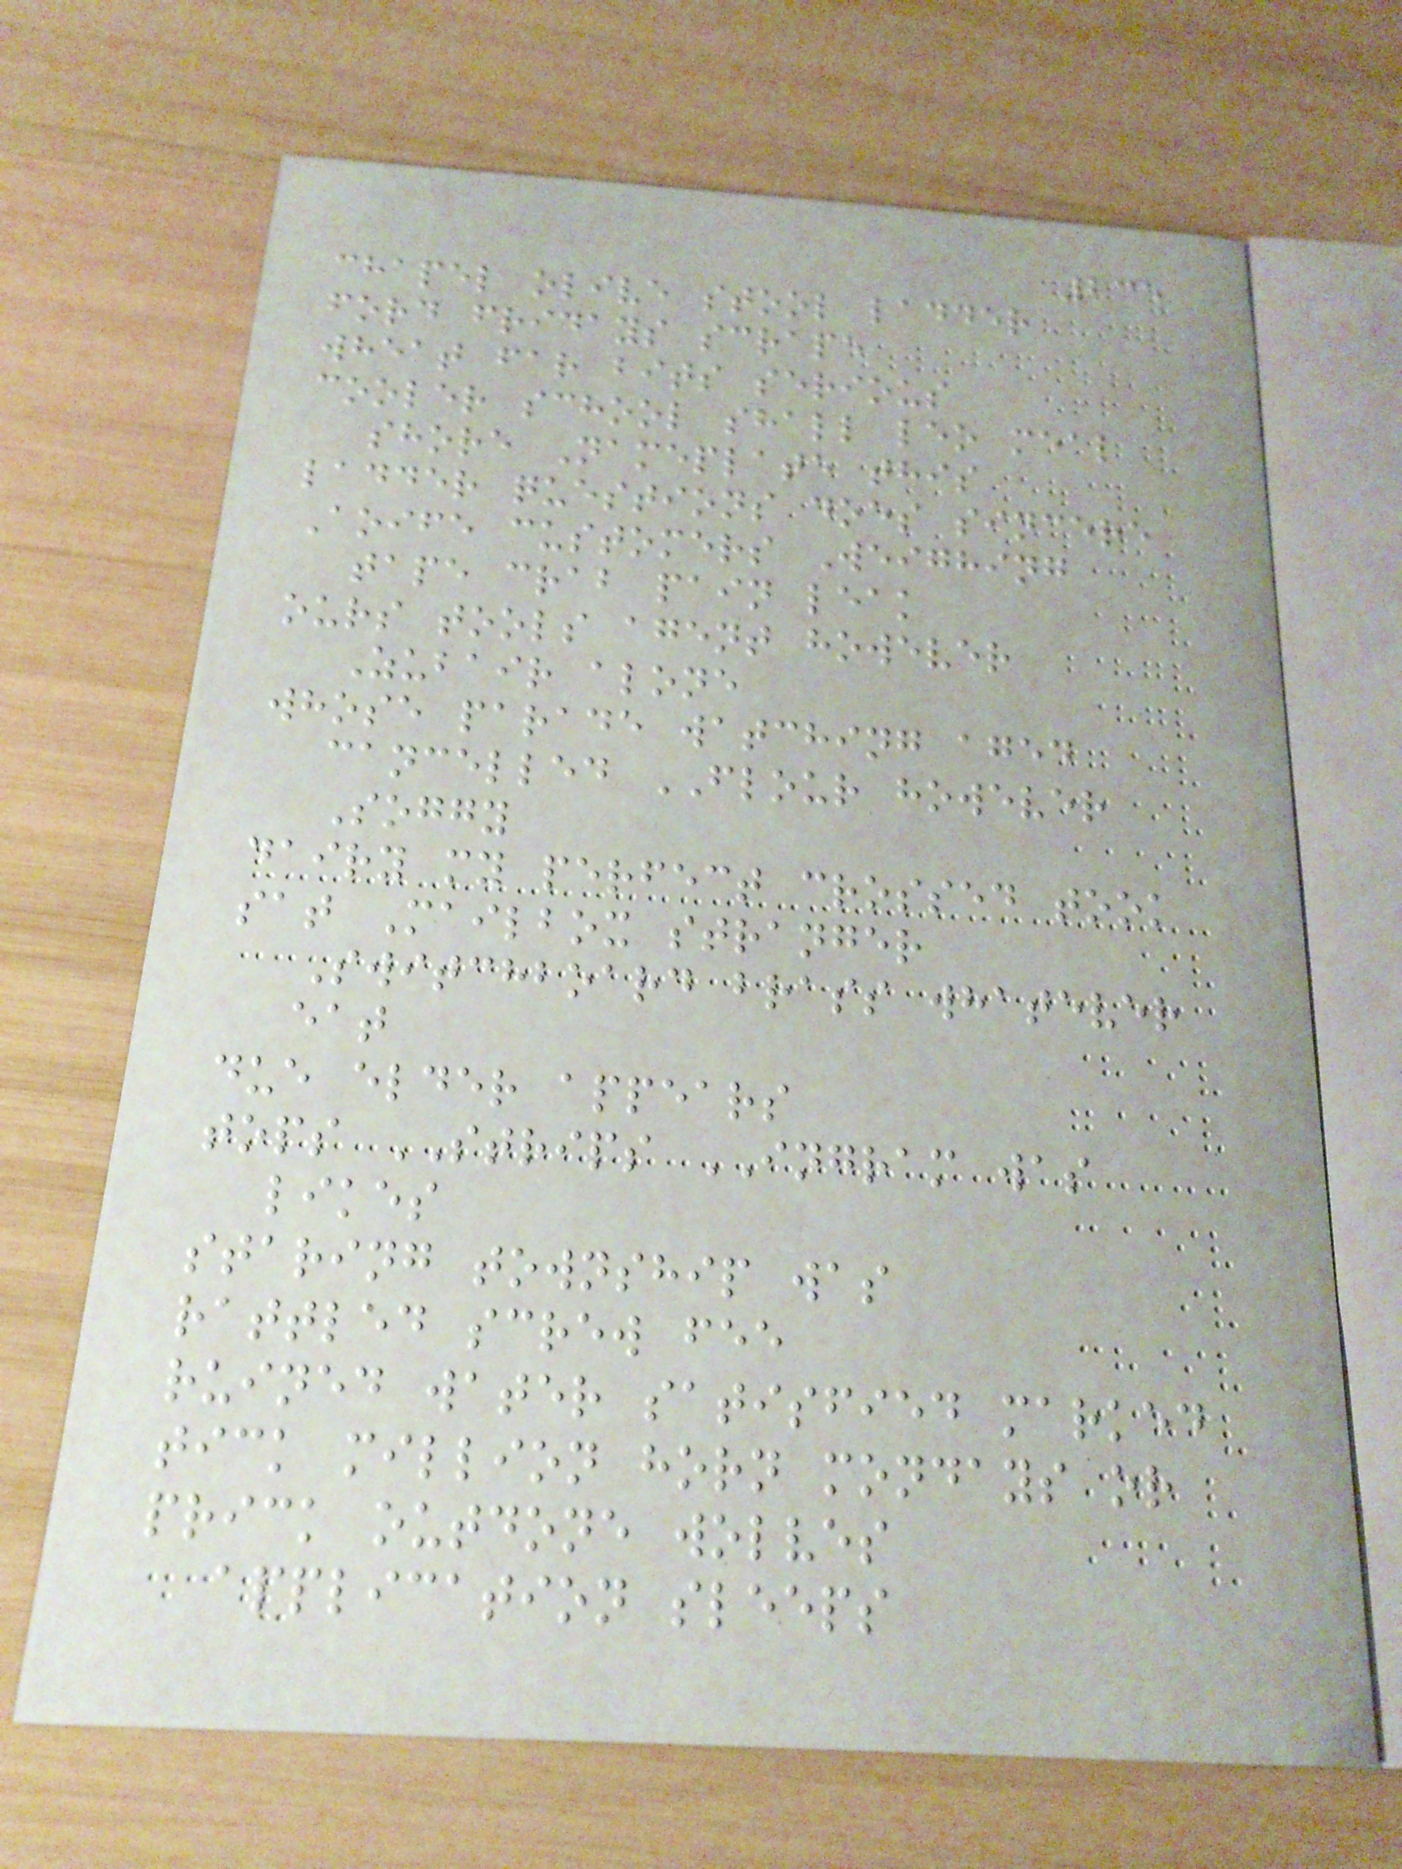235
chapel olive stool ladder
ford fridays scrape
wheat far bits serious
cooler school shall leo meal
shore Nameplate this
ladder questions does sincere
Aoife customers Weighing
tape crab pain leak
ours tools agent however
Zubair alone
whose parade watching aged
cancelled FLOUR however
Soggy
dairy my perfect crossed took
sat Mailbox stranger
Switchboard brass whatever
eat
due elder appears
tops STRIPS INGRAM was
likes
staring township was
rattled screw fee
ruined water satisfied marked
tick million horn mondays or
prick outdone wolves
application sleeps
